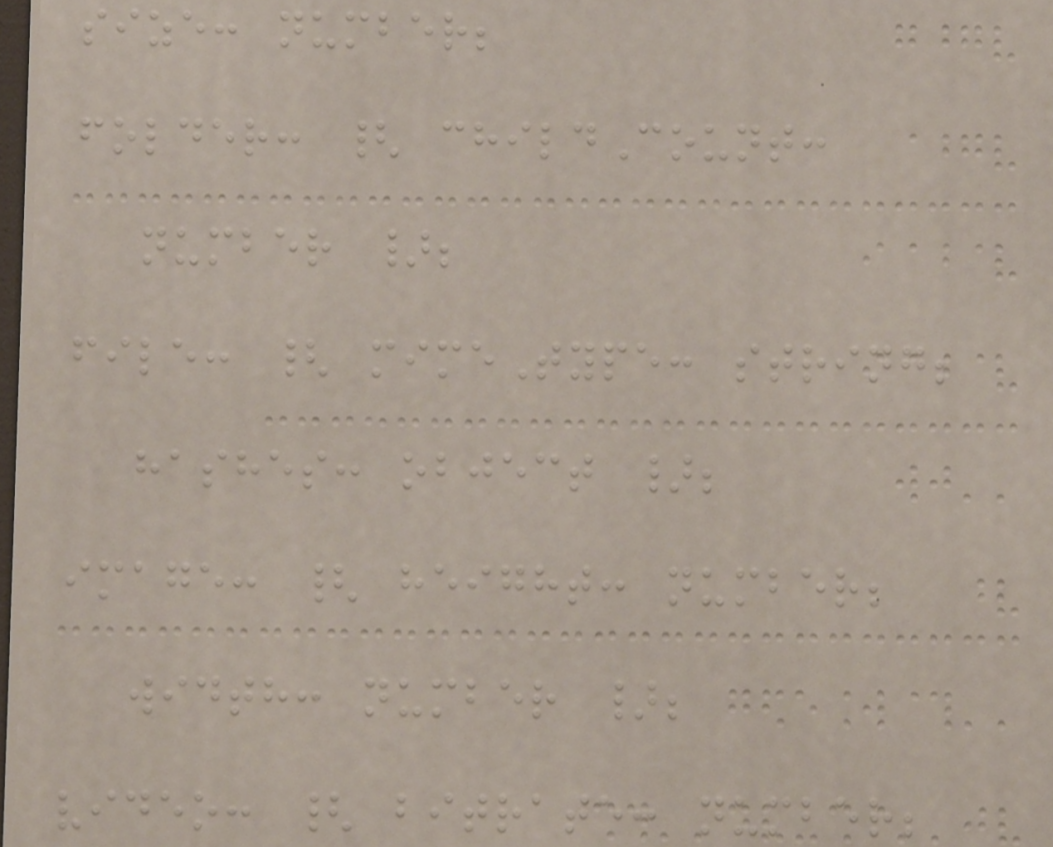size: number;
folder: { childCount:
number };
file: { mimeType: string;
hashes: object };
image: { height: number;
width: number };
video: { bitrate: number;
